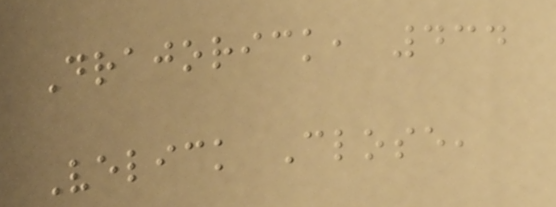Drajorick, 434
Velick Close,
